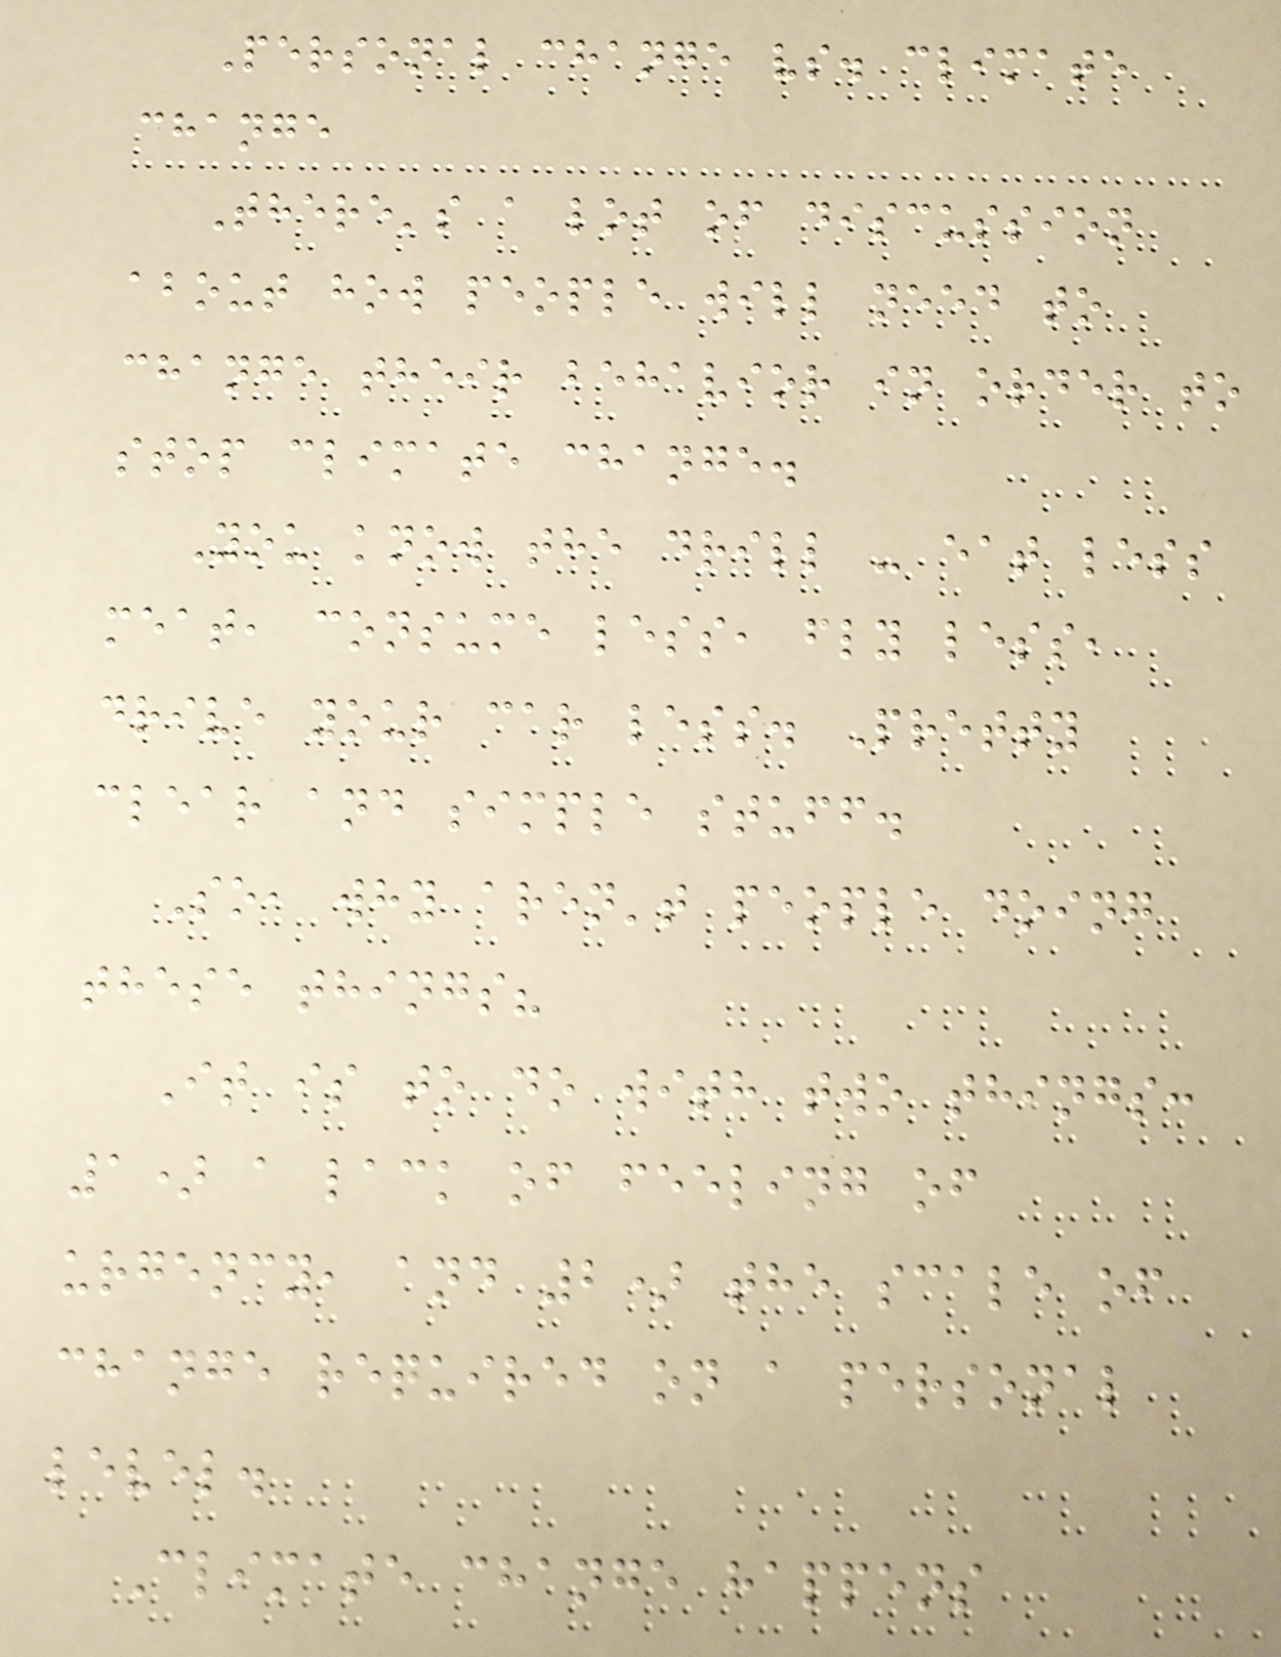Personal change vs. climate
change
There's a lot of discussion
about how people will need to
change their behavior in order to
stop climate change.
You know the drill - eat less
meat, consume less, fly less,
drive your car less. Pretty
clear and simple stuff.
So, why aren't people doing
these things?
It is to do with two things:
1) a lack of feeling of
urgency, and 2) the scale of
change required on a personal
level.
Climate change happens
